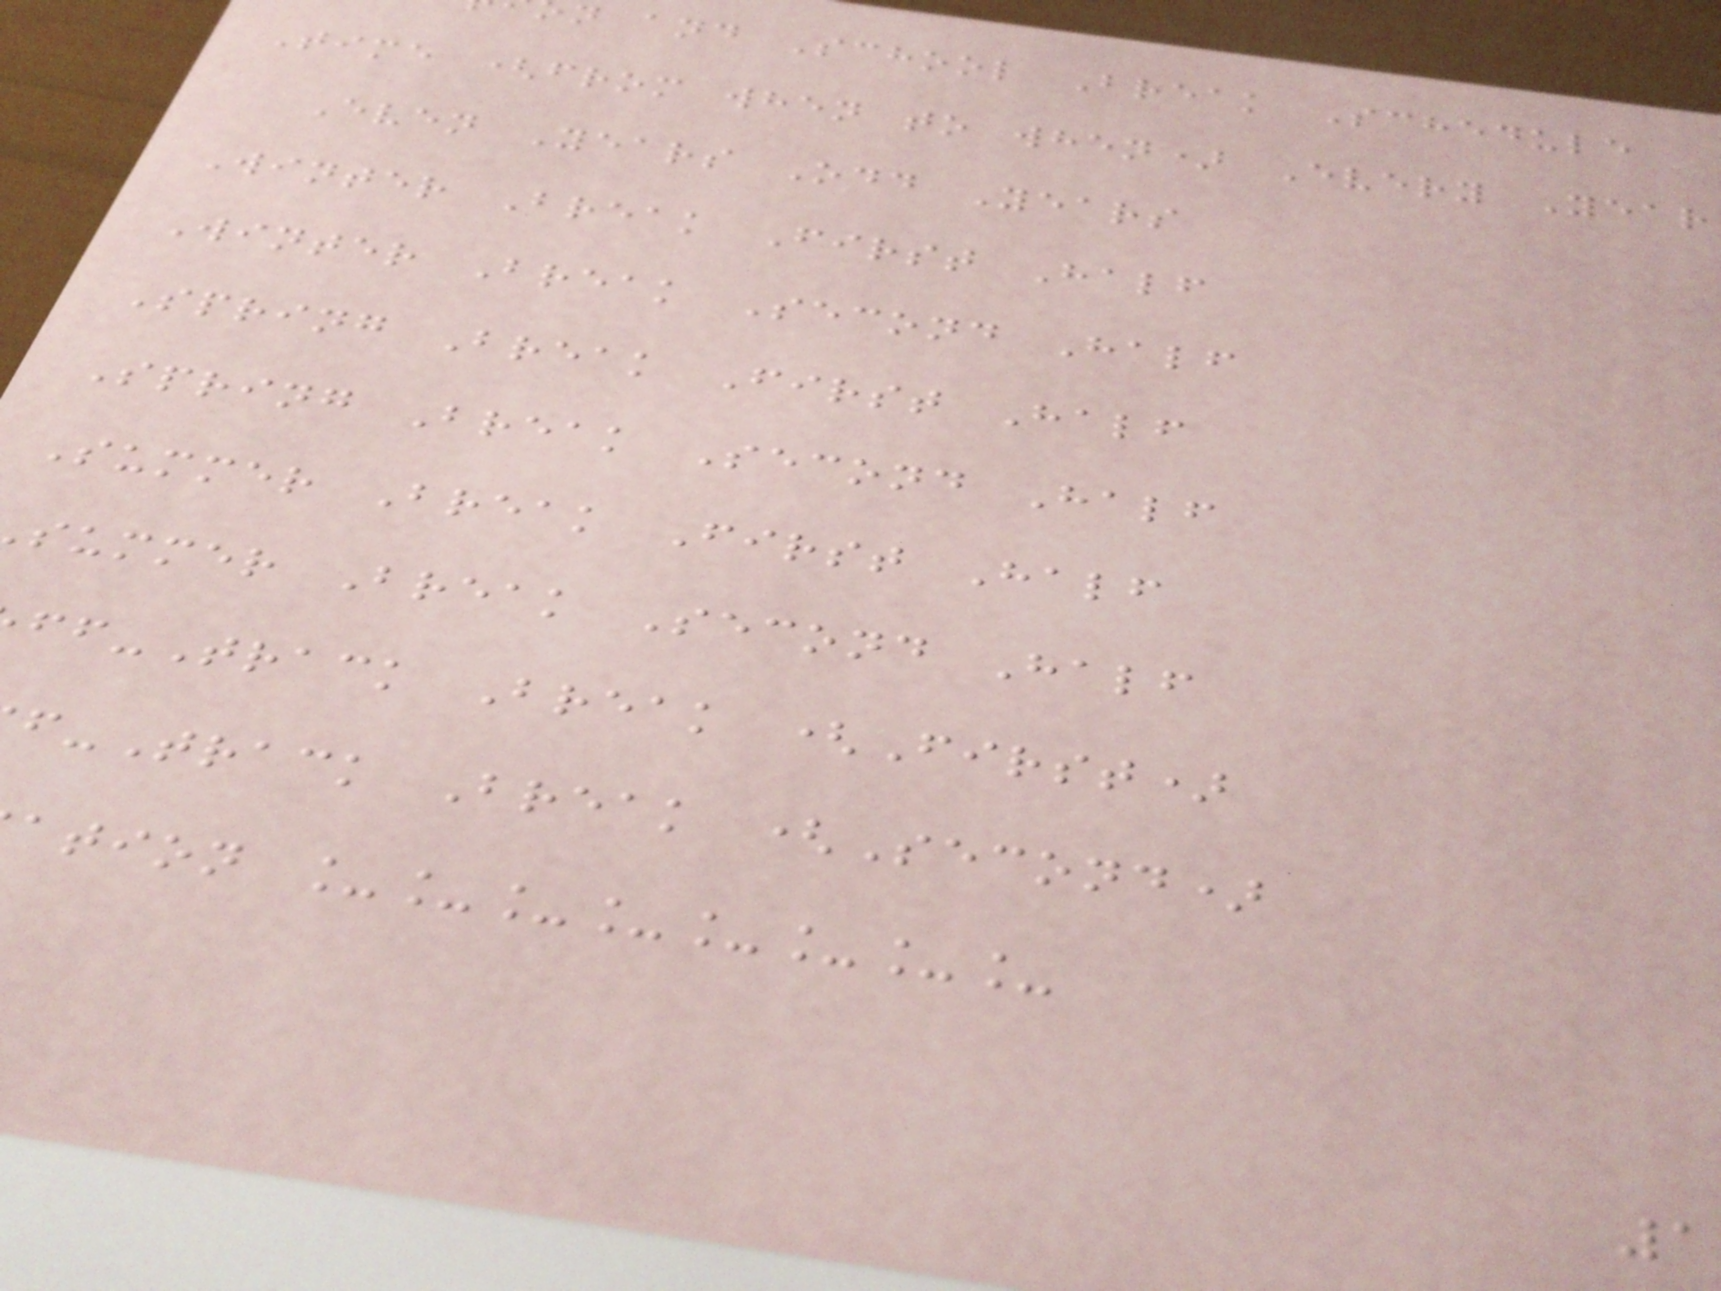n and School Break Schedule
Time (from when to when) Every Year
Even Years Odd Years
Winter Break First Half
Winter Break Second Half
Spring Break First Half
Spring Break Second Half
Summer Break First Half
summer Break Second Half
ff-Track Break (First)
f-Track Break (Second)
ation ________
